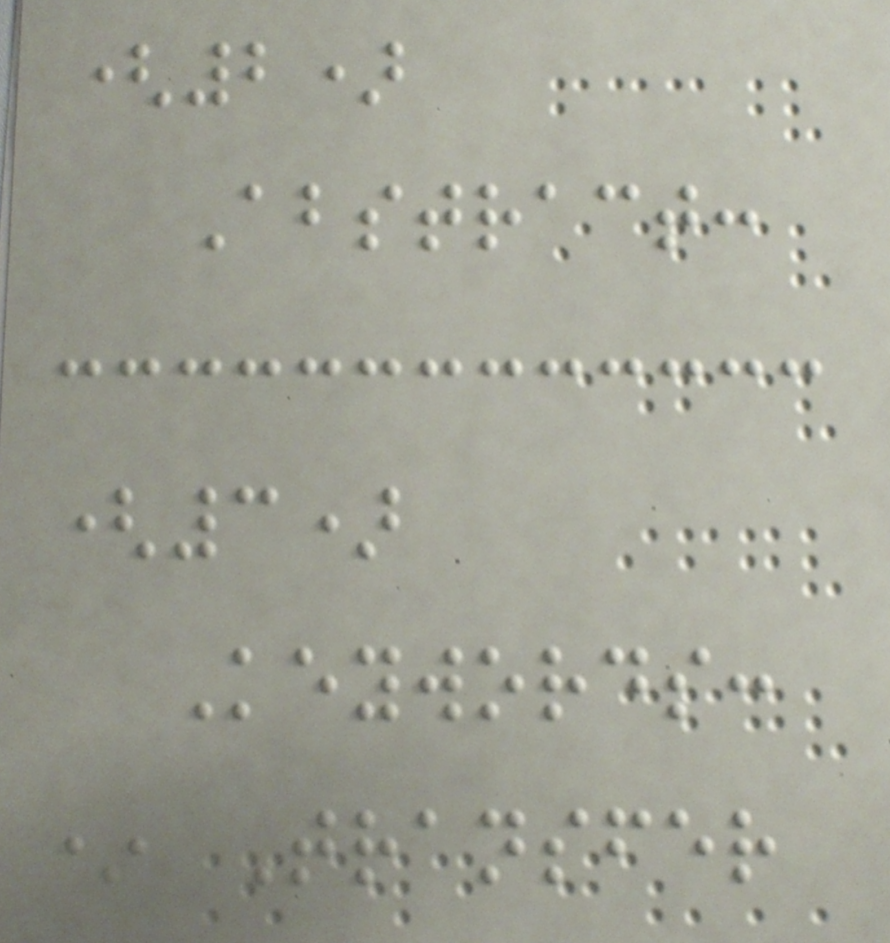(2)
Abstract:
(3)
Keywords:
* Transfer
